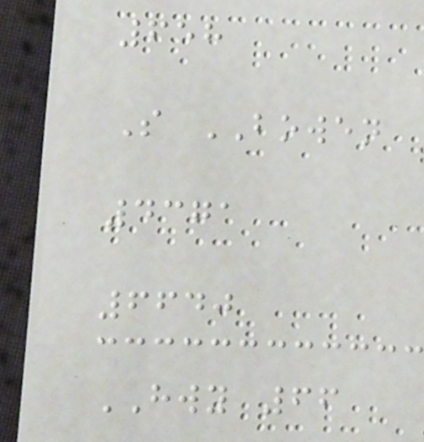658
S BOWEN
4371
6640
HWY 66
